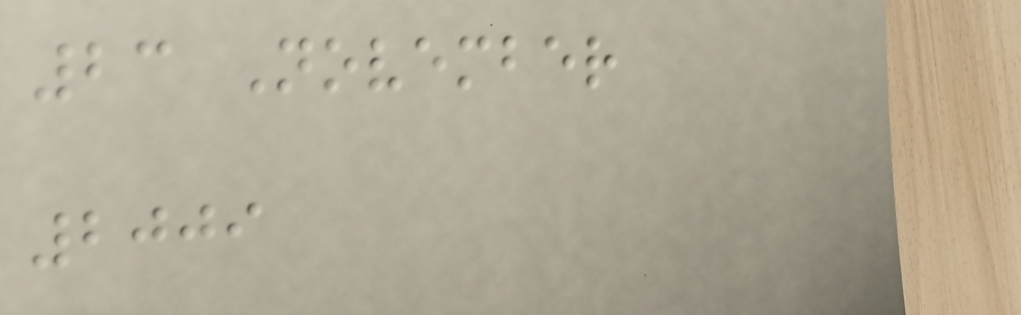23 November
2009
